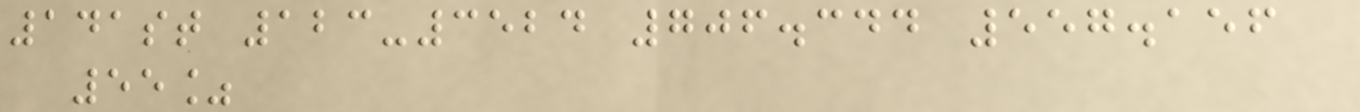141st 123-3524 706.344 557.156
55%
